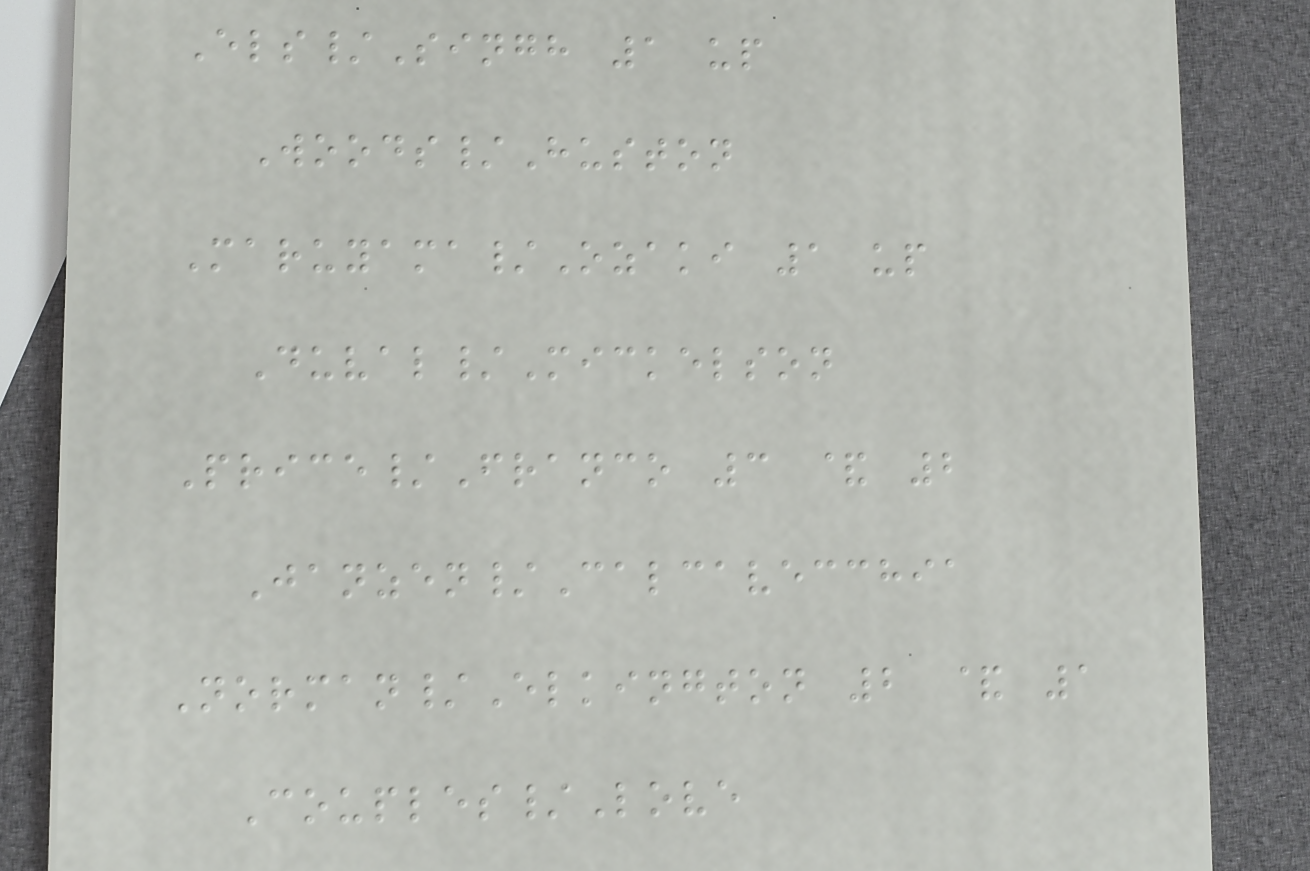Els/Singh 1 up
Woods/Huston
Maruyama/Ozaki 1 up
Duval/Mickelson
Price/Franco 3 & 2
Janzen/Calcavecchia
Norman/Elkington 2 & 1
Couples/Love
